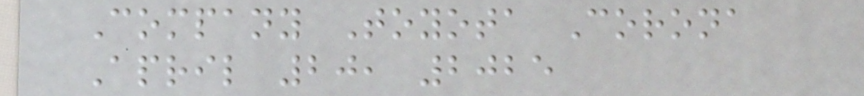Company Toyota Corona
April 20, 2025
